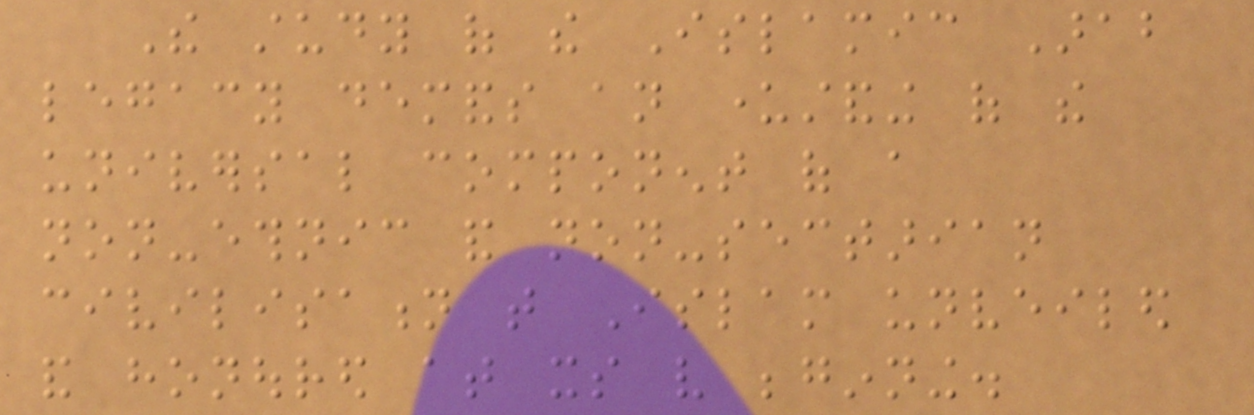The study of the Islamic Arab
legacy demands an understanding of the
universal component of a
non-ethnic and non-sectarian
civilisation that Islam unveiled
and honoured at its very beginning.
